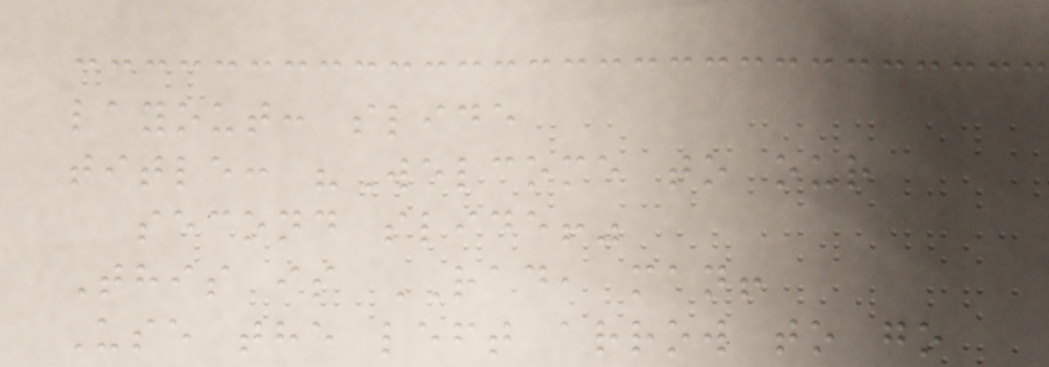layout: slide
title: "Welcome to our
second slide!"
This is RAD, man!
Use the left arrow to go
